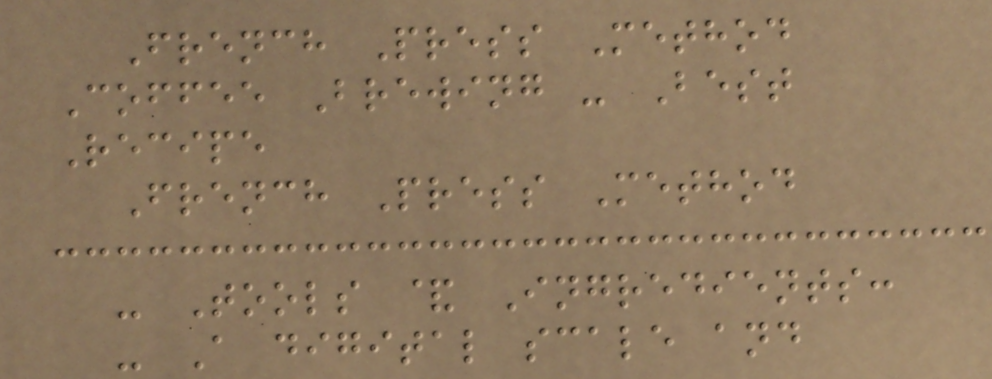French Press Method
Coffee Brewing - Best
Recipe
French Press Method
- Tools & Ingredients:
- A digital scale and
